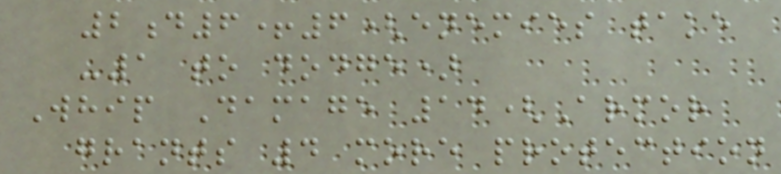2d6+6(enemies take
-1 to dodge)
Whip Damage 14(Armor
grants 4 more protection
